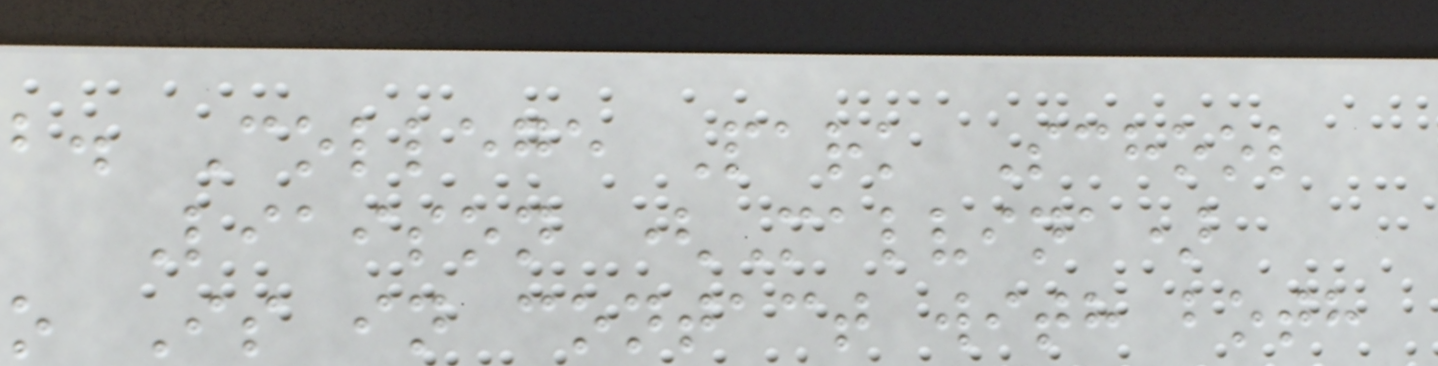b. College Park School
Liaison (Malvina)
o Is in contact with both
